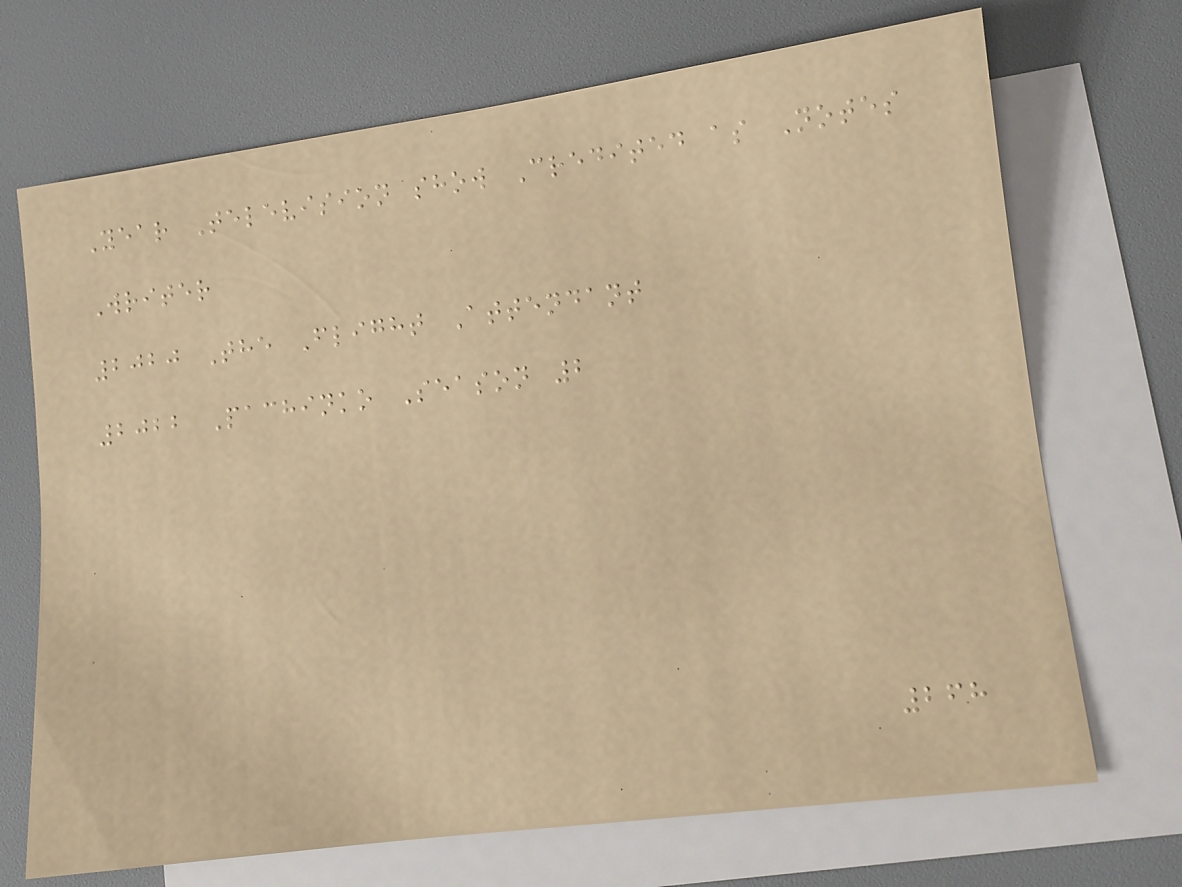Year Television show Credited as Notes
Writer
2020 The Flight Attendant
2022 Pachinko Season 2
268
